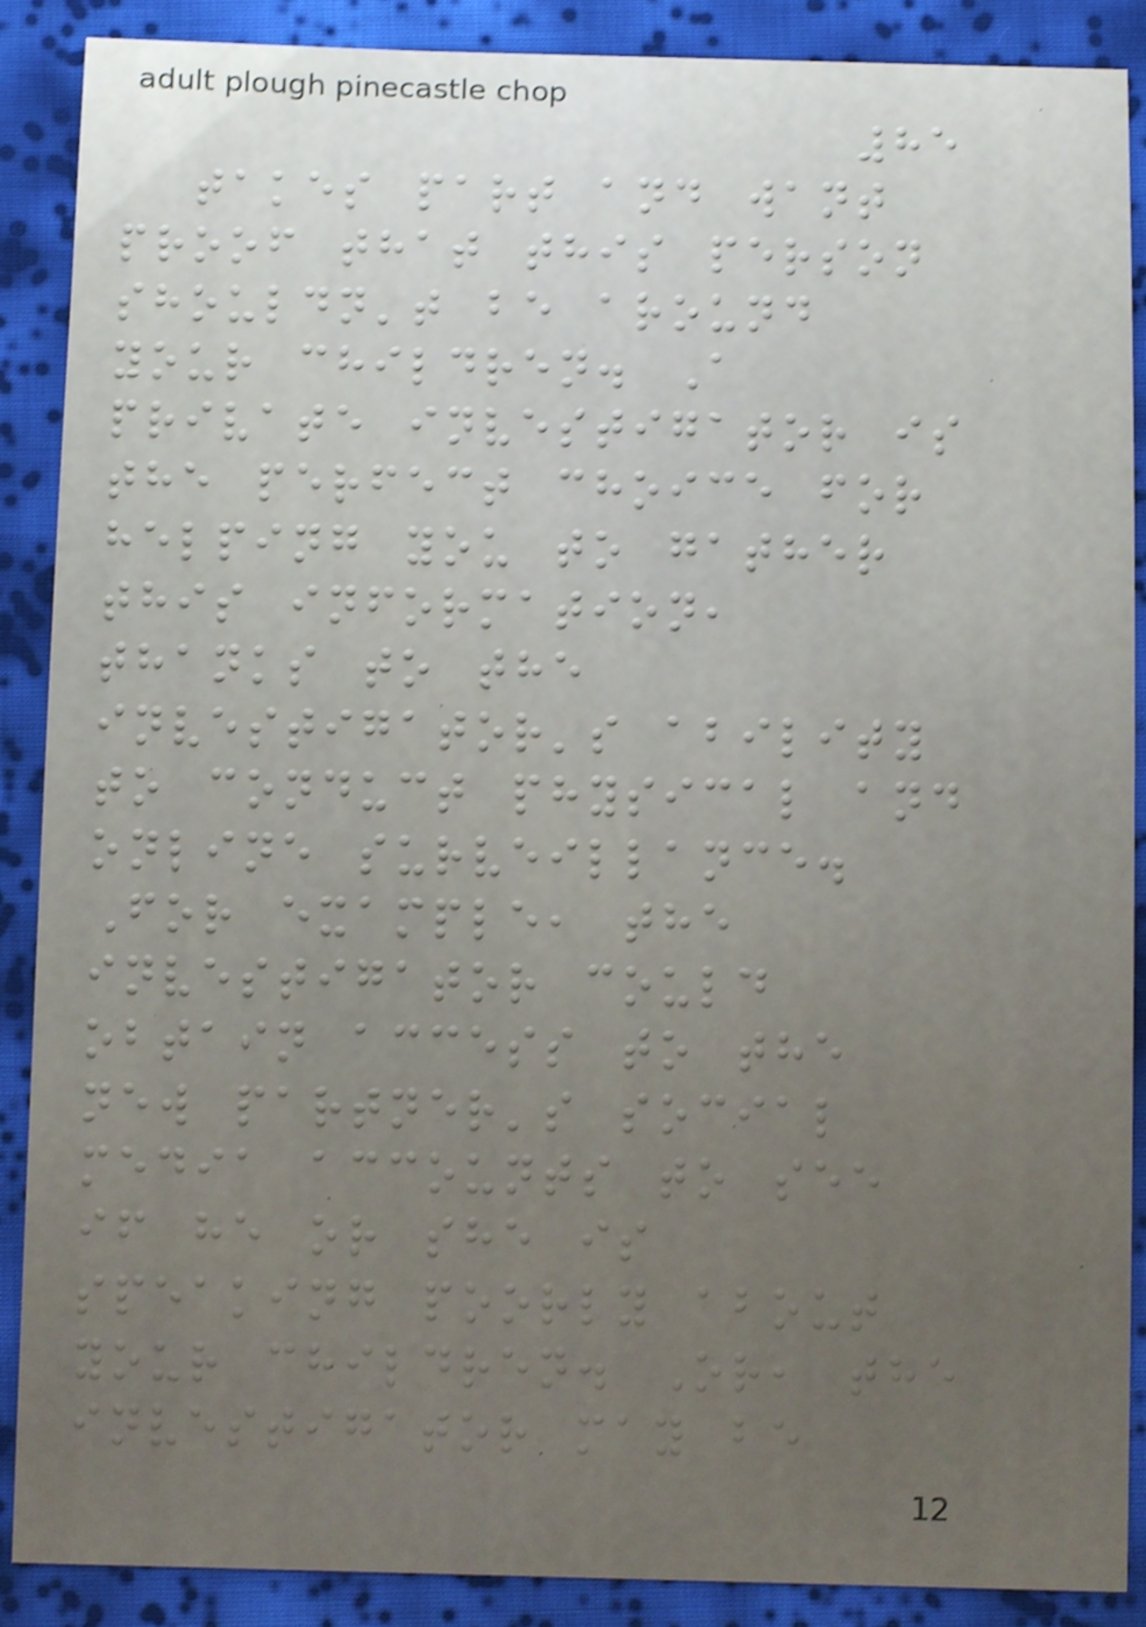85
takes part and want
proof that this person
shouldn't be around
your children. A
private investigator is
the perfect choice for
helping you to gather
this information,
thanks to the
investigator's ability
to conduct physical and
online surveillance.
For example, the
investigator could
obtain access to the
new partner's social
media accounts to see
if he or she is
speaking poorly about
your children. Or, the
investigator may be
